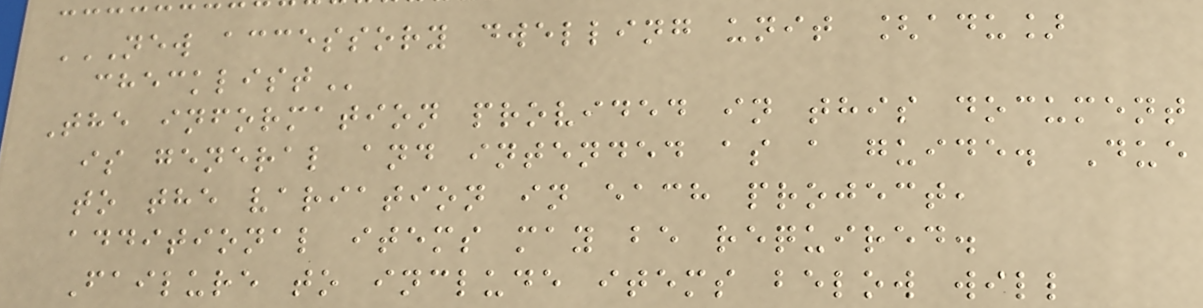NEW ACCESSORY DWELLING UNIT [ADU]
CHECKLIST
The information provided in this document
is general and intended as a guide. Due
to the variation in each project,
additional items may be required.
Failure to include items below will
